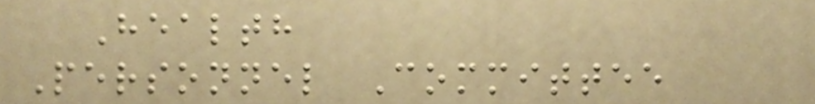Health
Personnel Committee
